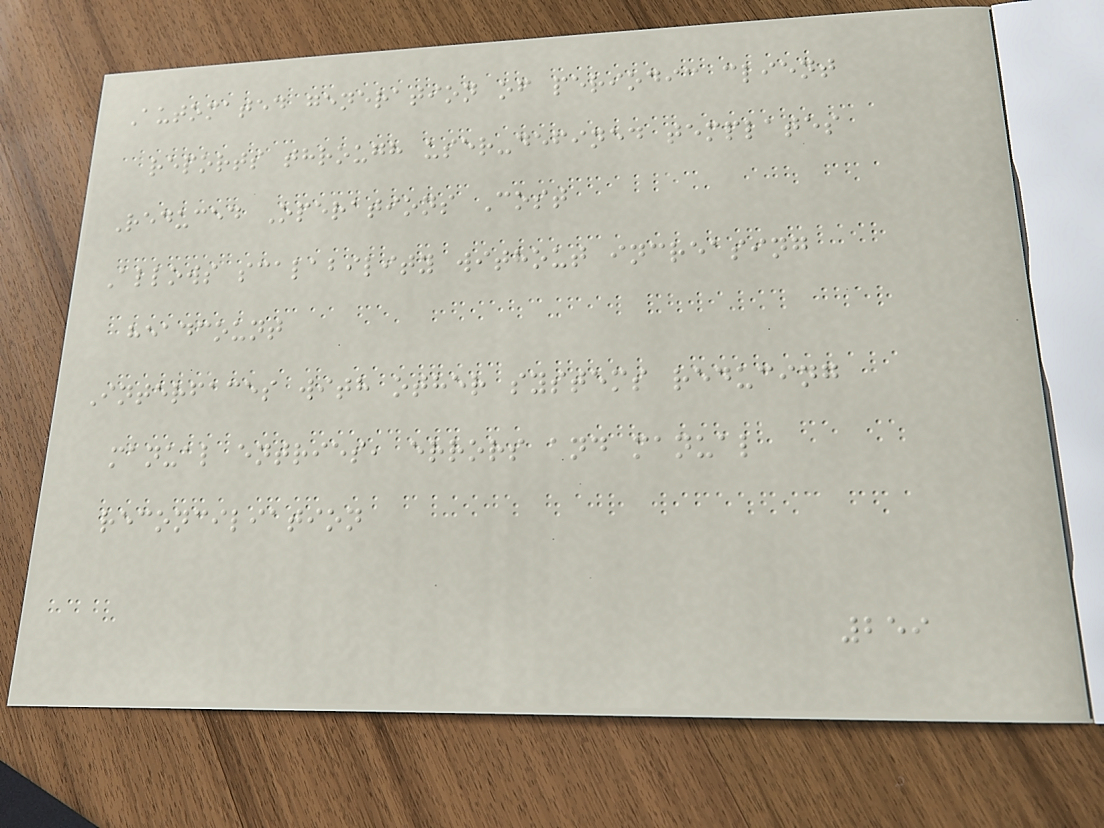Automated generation of periodic client
reports through user-defined templates
Reduced Operations Cost
Allows scalability without increasing
headcount
Interfaces with other systems reducing
manual entries, errors and manual
reconciliation
259
